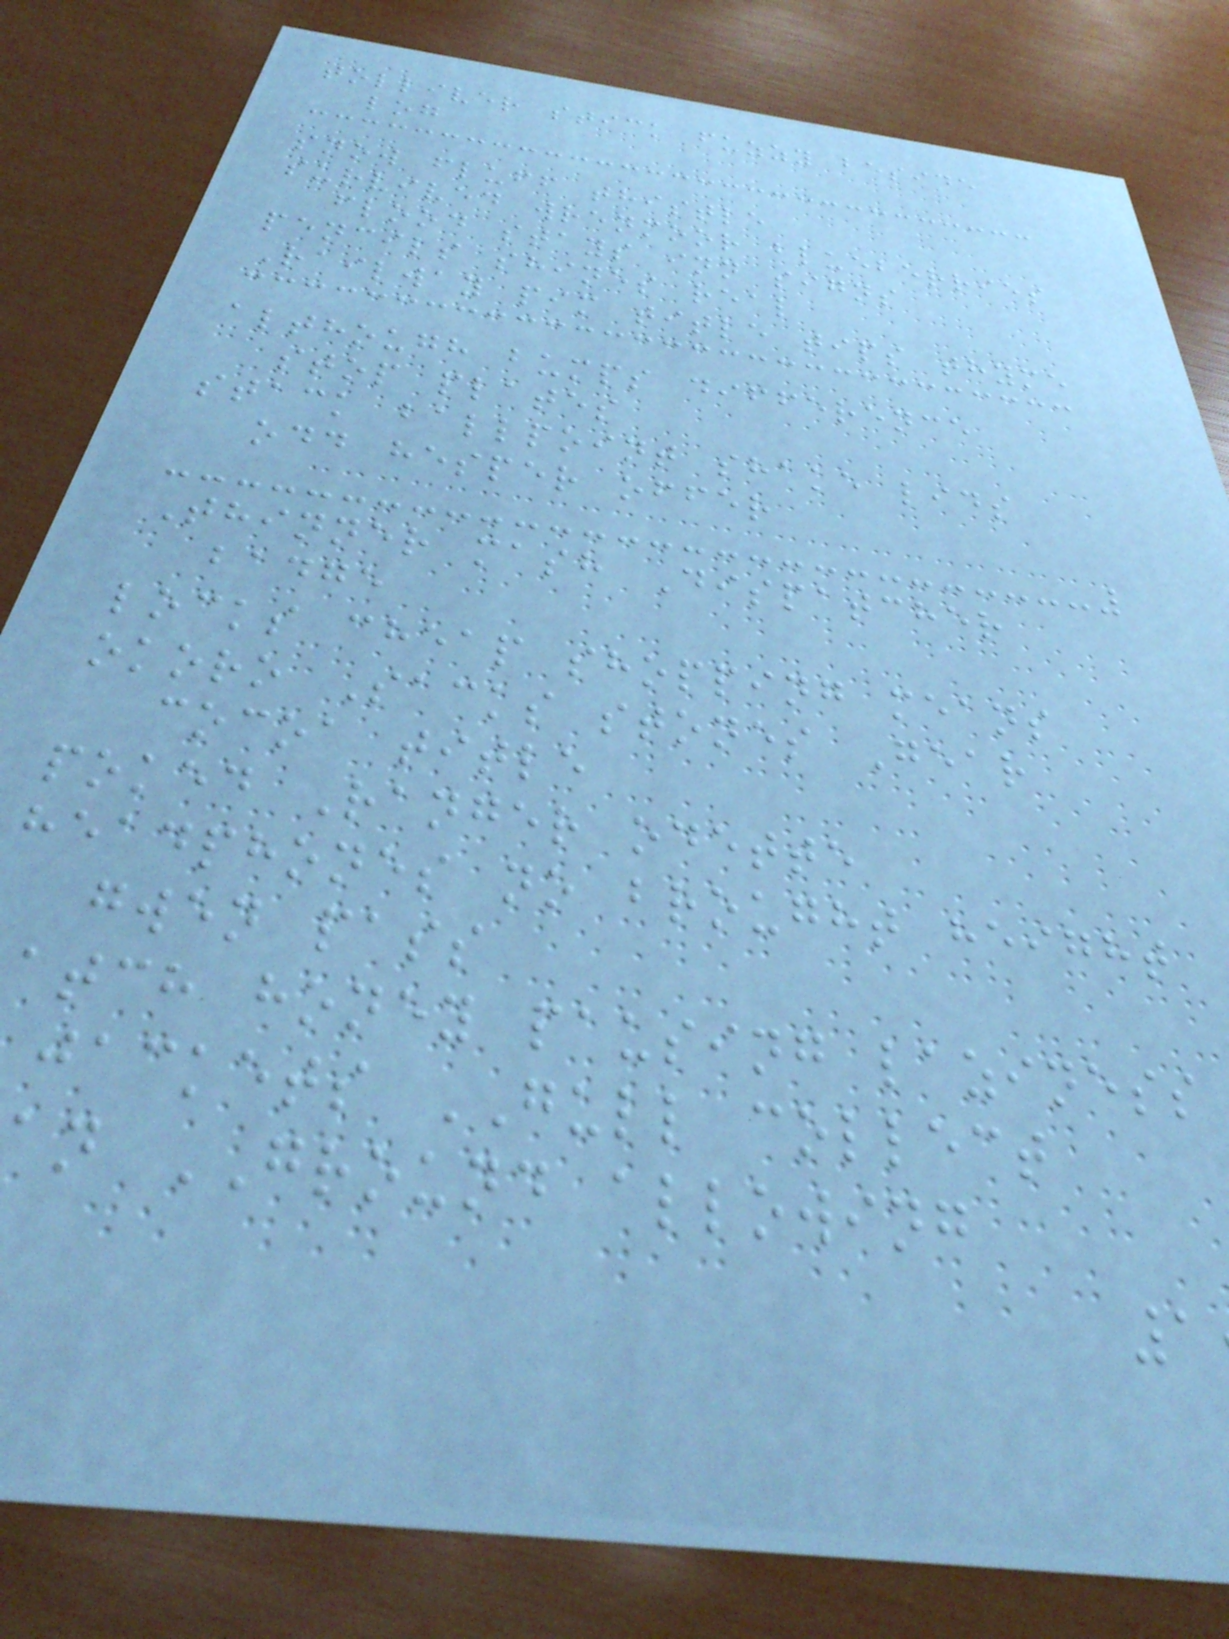tolliver stick fuzzy beside
log
snow fluff thistle
survived wrenmoor blueberries
flood stays inn signs
pencils shines real
Railway pim title tips thyme
although bumps difference
stop plates
stack ballpoint shake lids
odd hesper offer
Thinner mash Dispatcher
badge
locks cheap shopping means
okoro Sacks stones Gear
cocoa title
poked Ranger odette
headphones no brought height
gwen pass
atch honey pausing laziness
jackets GULL collect
n GROUND allowing
